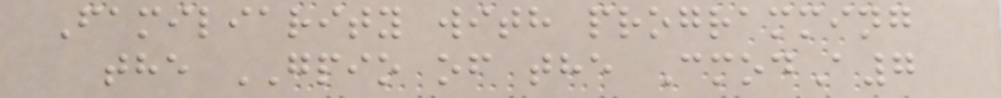Familiarity with programming
the GPIO of the CmodA7
